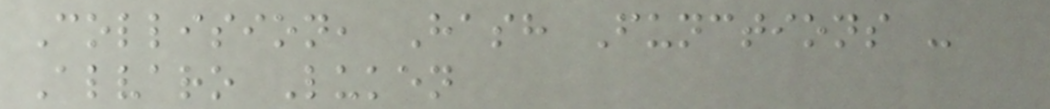Collision, Hash Functions -
Alvaro Luken
